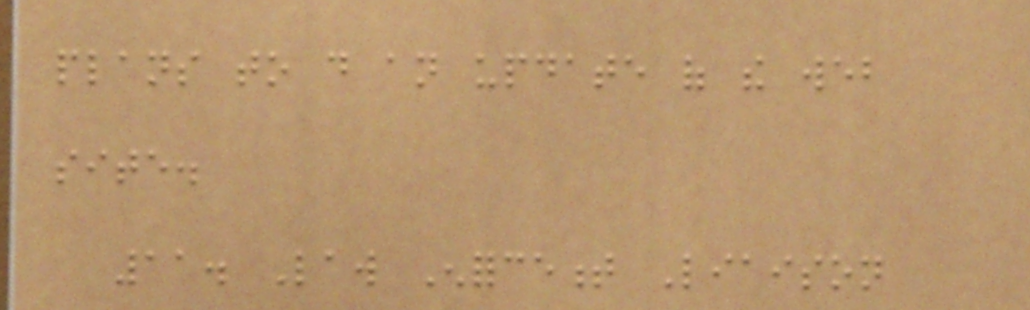plans to do an update of the web
site.
11. Law Enforcement Liaison
